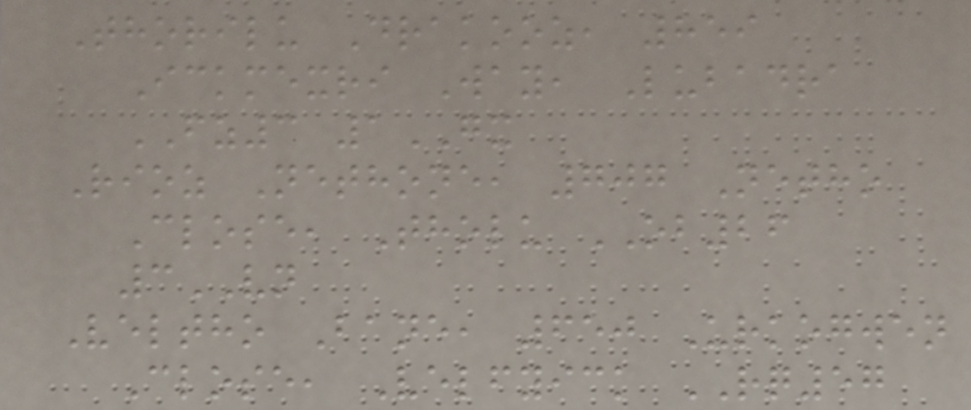Thorilu Drakooz, 859
Ickmexri Way, Lubadra
FZ3 1GX
Rioz Nethone, 707 Netho
Close, Tholu OB26
3VN
Veltho Bane, 650 Urkogwen
Close, Velfyick RQ57
